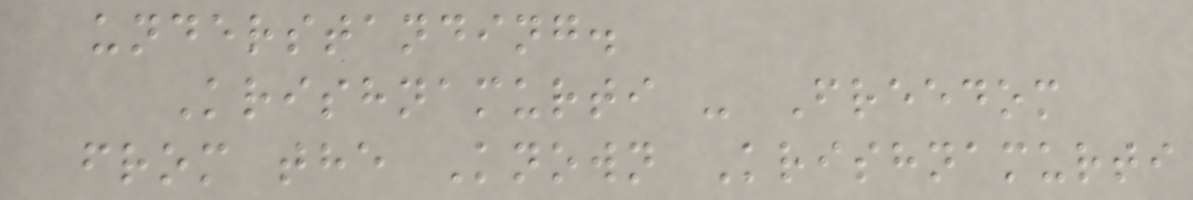understanding.
Krishnamurti - Freedom
from the Known Krishnamurti
